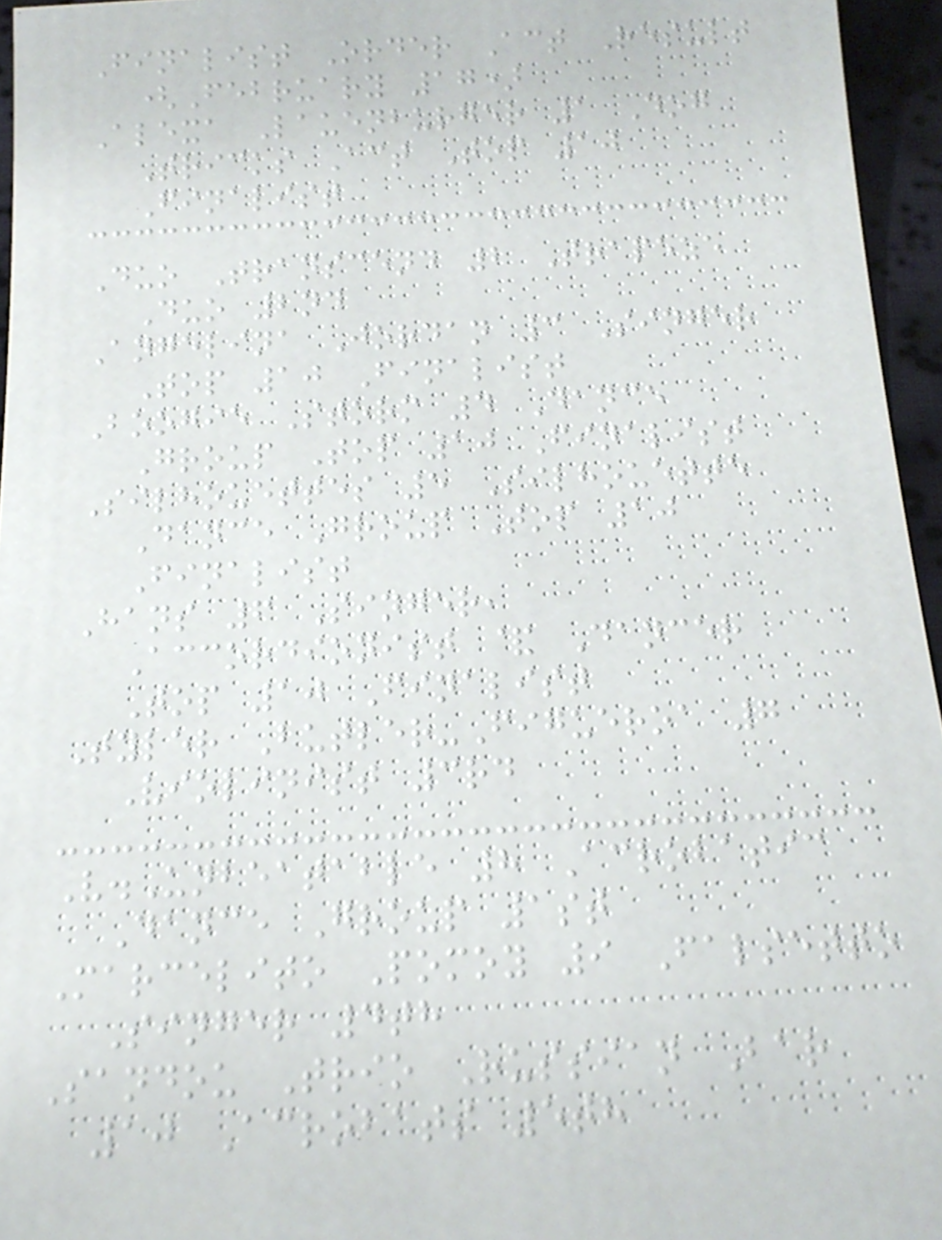Finalist Order Act Result
(February 17)
Alexa Lauenburger 1 Dog
Tricks Act Top 10
Finalist
Duo Transcend 2 Trapeze
Duo 2nd
Angelina Jordan 3 Singer
Top 10 Finalist
Boogie Storm 4 Dance
Group Top 10 Finalist
Silhouettes 5 Silhouette
Dance Group Top 10
Finalist
Hans 6 Singer,
Accordionist & Dancer
Top 10 Finalist
Tyler Butler-Figueroa 7
Violinist 3rd
V.Unbeatable 8 Acrobatic
Dance Group 1st
Marcelito Pomoy 9 Falsetto
Singer 4th
Sandou Trio Russian Bar
10 Acrobats 5th
